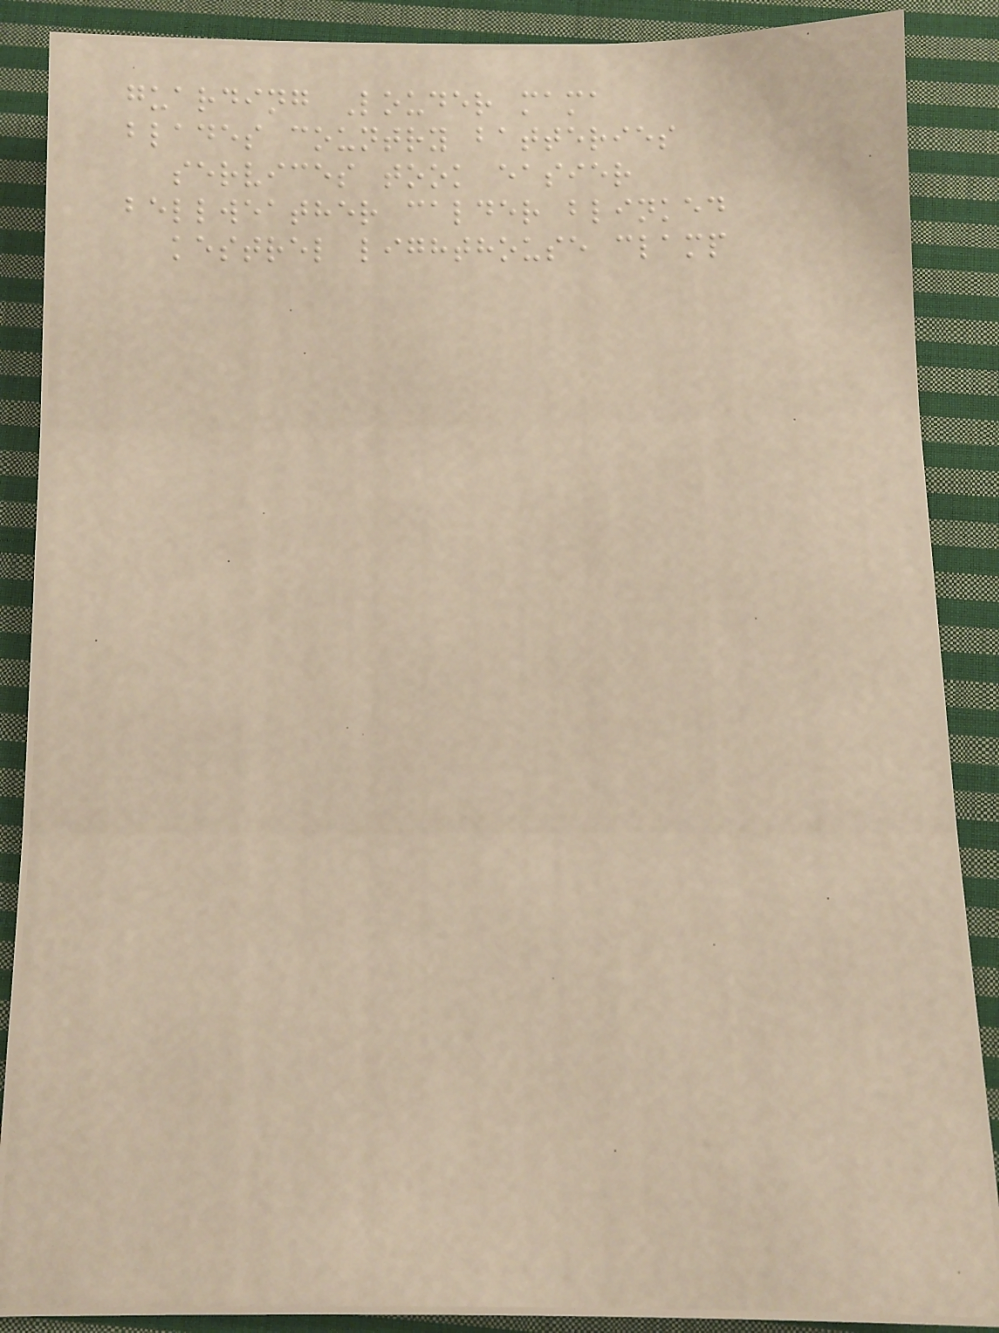guarding Louder mama
blades country batteries
services took easier
bellweather calder blinked
kestrel lighthouse clamp
